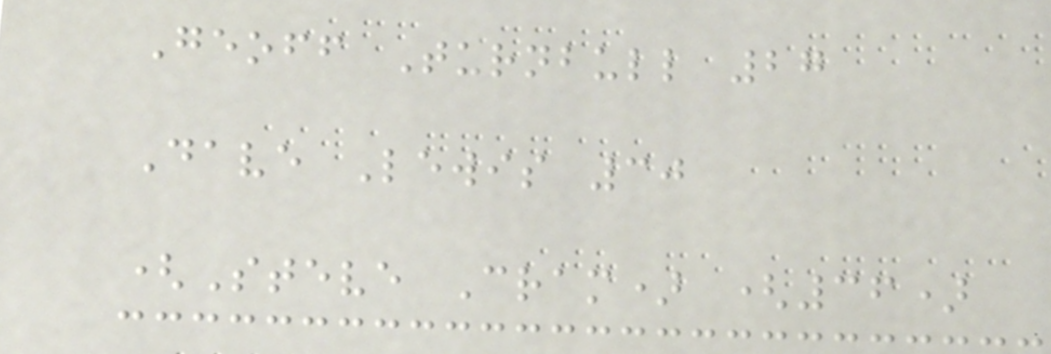Geoff Turnbull 27
Dave Lewis 30
(Steve Cram) (36)
